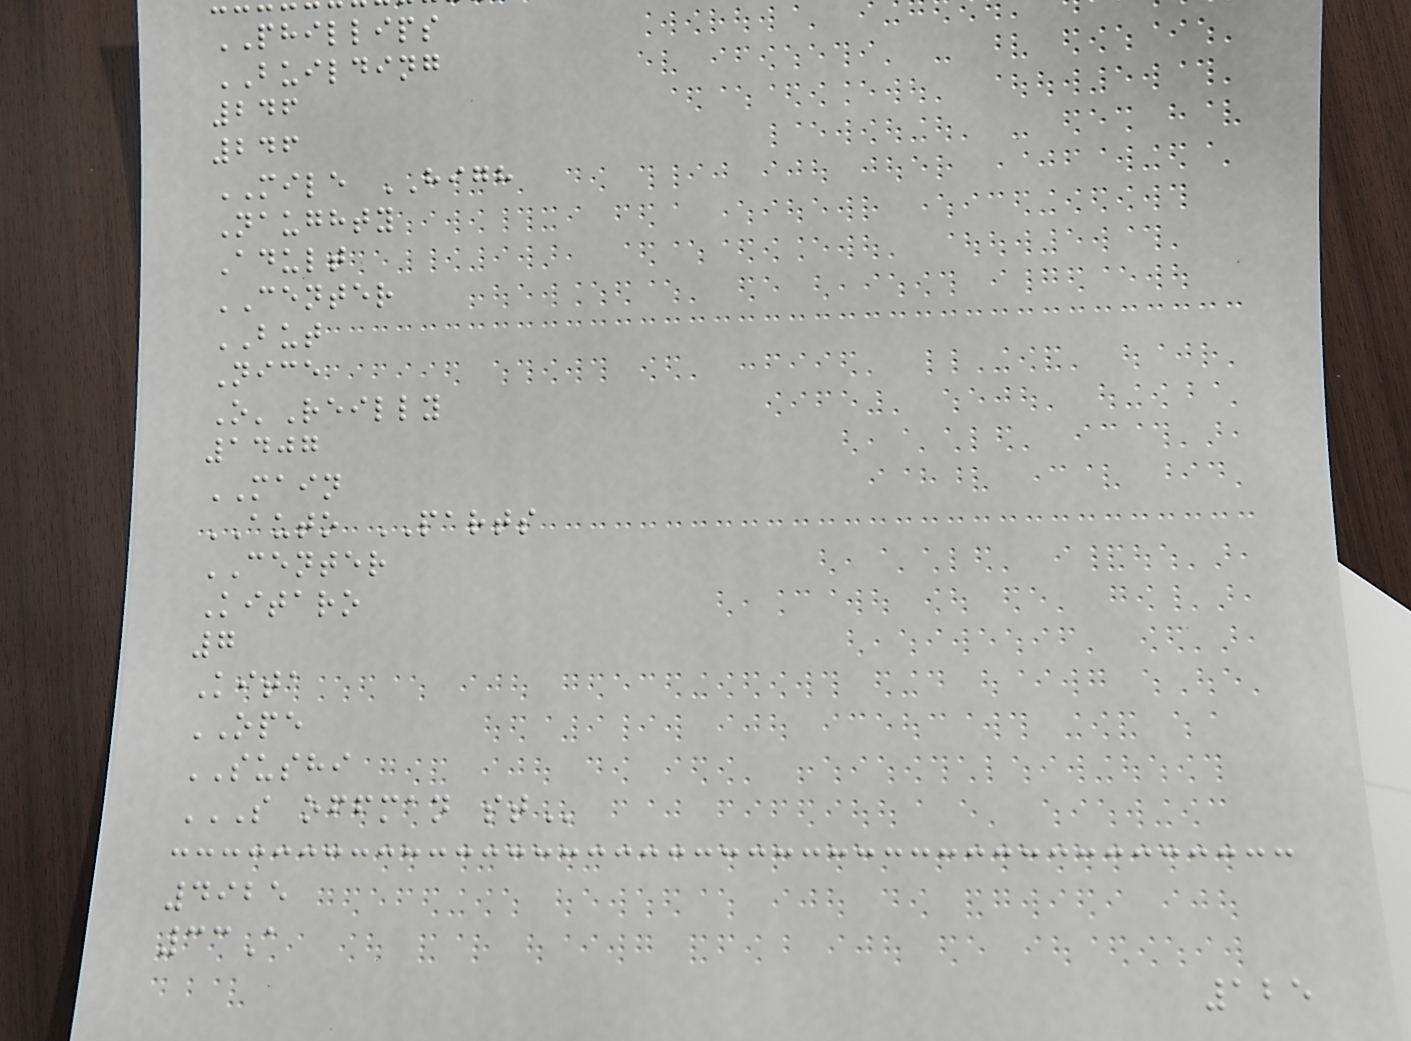PHILLIPS
BUILDING
246
246
MILE HIGH
Naughty
Adult
CENTER
BUT
Nice
O'Reilly
1407
MAIN
AUTO PARTS
CENTER
Kitaro
7
Kita
OPE
SUSHI
S OFFMAN ST
4925
33A
125
